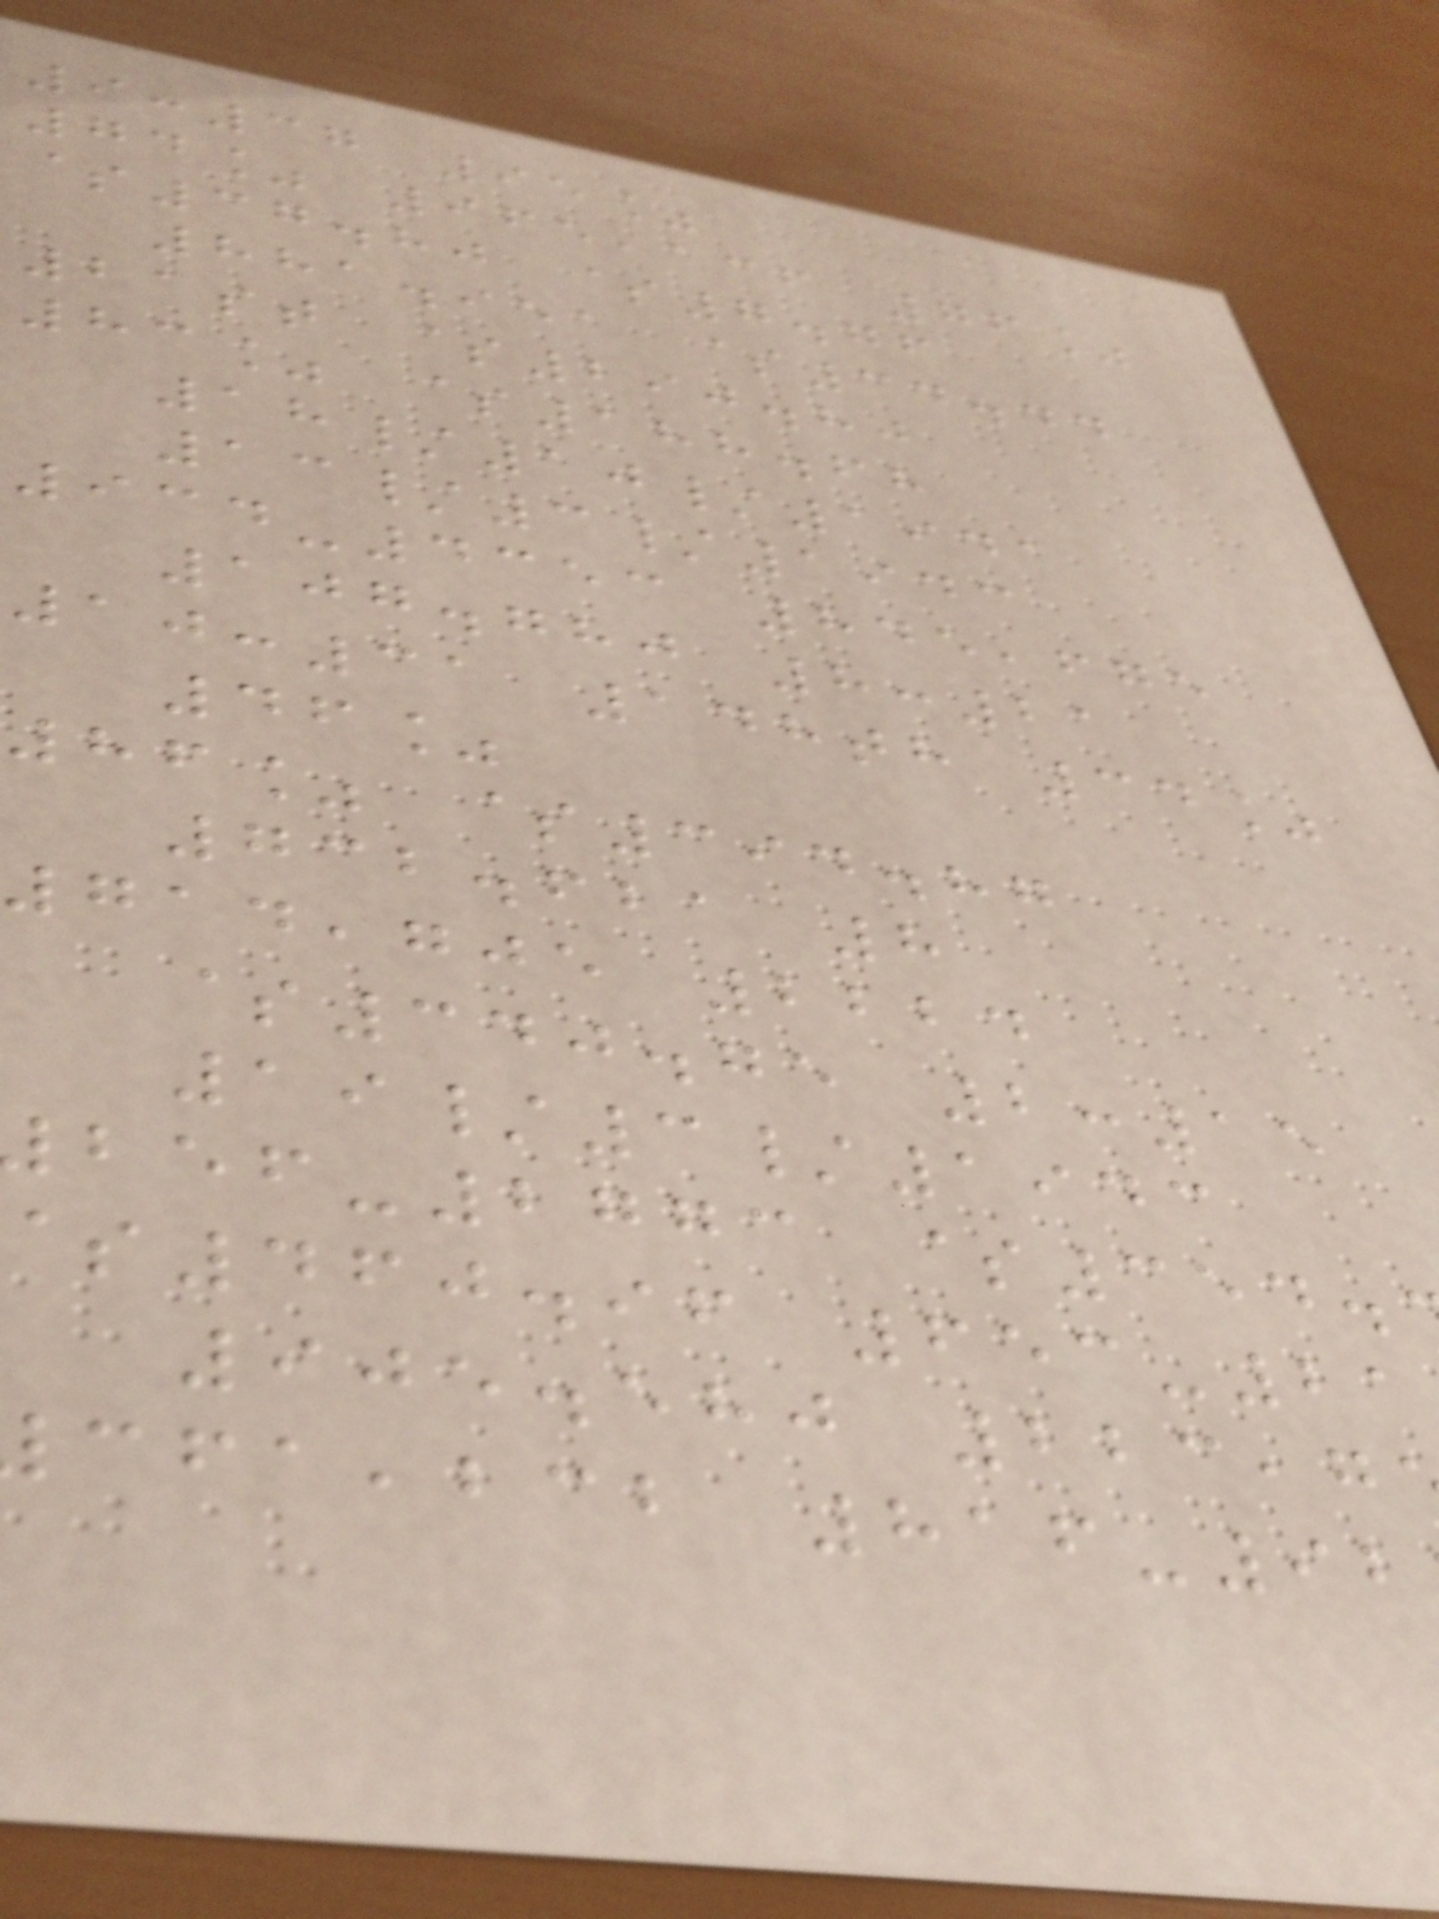9:37 95%
74% 965,136 76%
$37.80 $7.76
881.951 $34.44
21st $290.80
83% $188.68
18/10/1941
13/3/1943
934-4353 845,675
107.780 8:21
10:31 148th 34%
46%
86% $394.87
732.621 8
714,705 2224
$340.75 2:15
19/3/1943
-2773 $354.
460.96 653-21
905.580 223,7
,bcb 816-92
